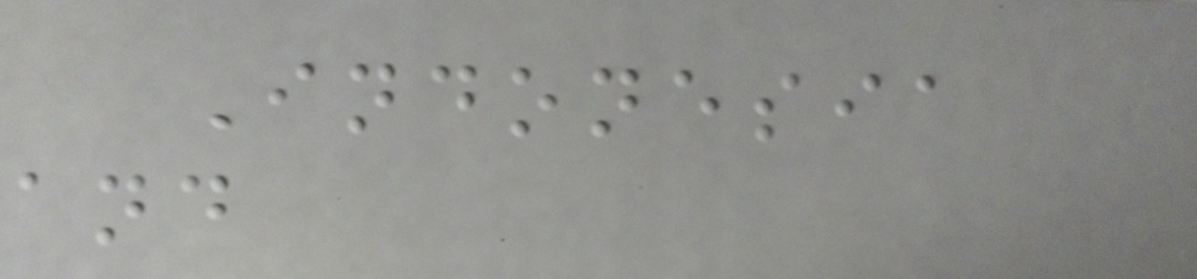Indonesia
and
